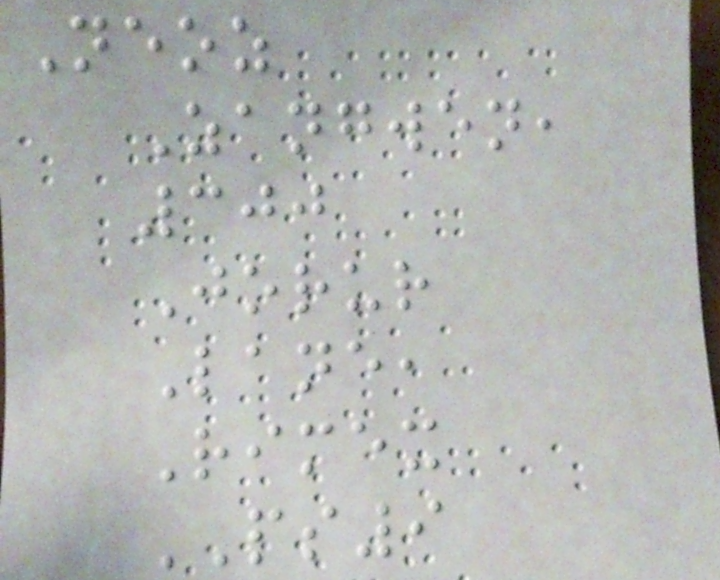Neoz
Zangwen,
300
Jorur
Lane,
Rimex
PS9
